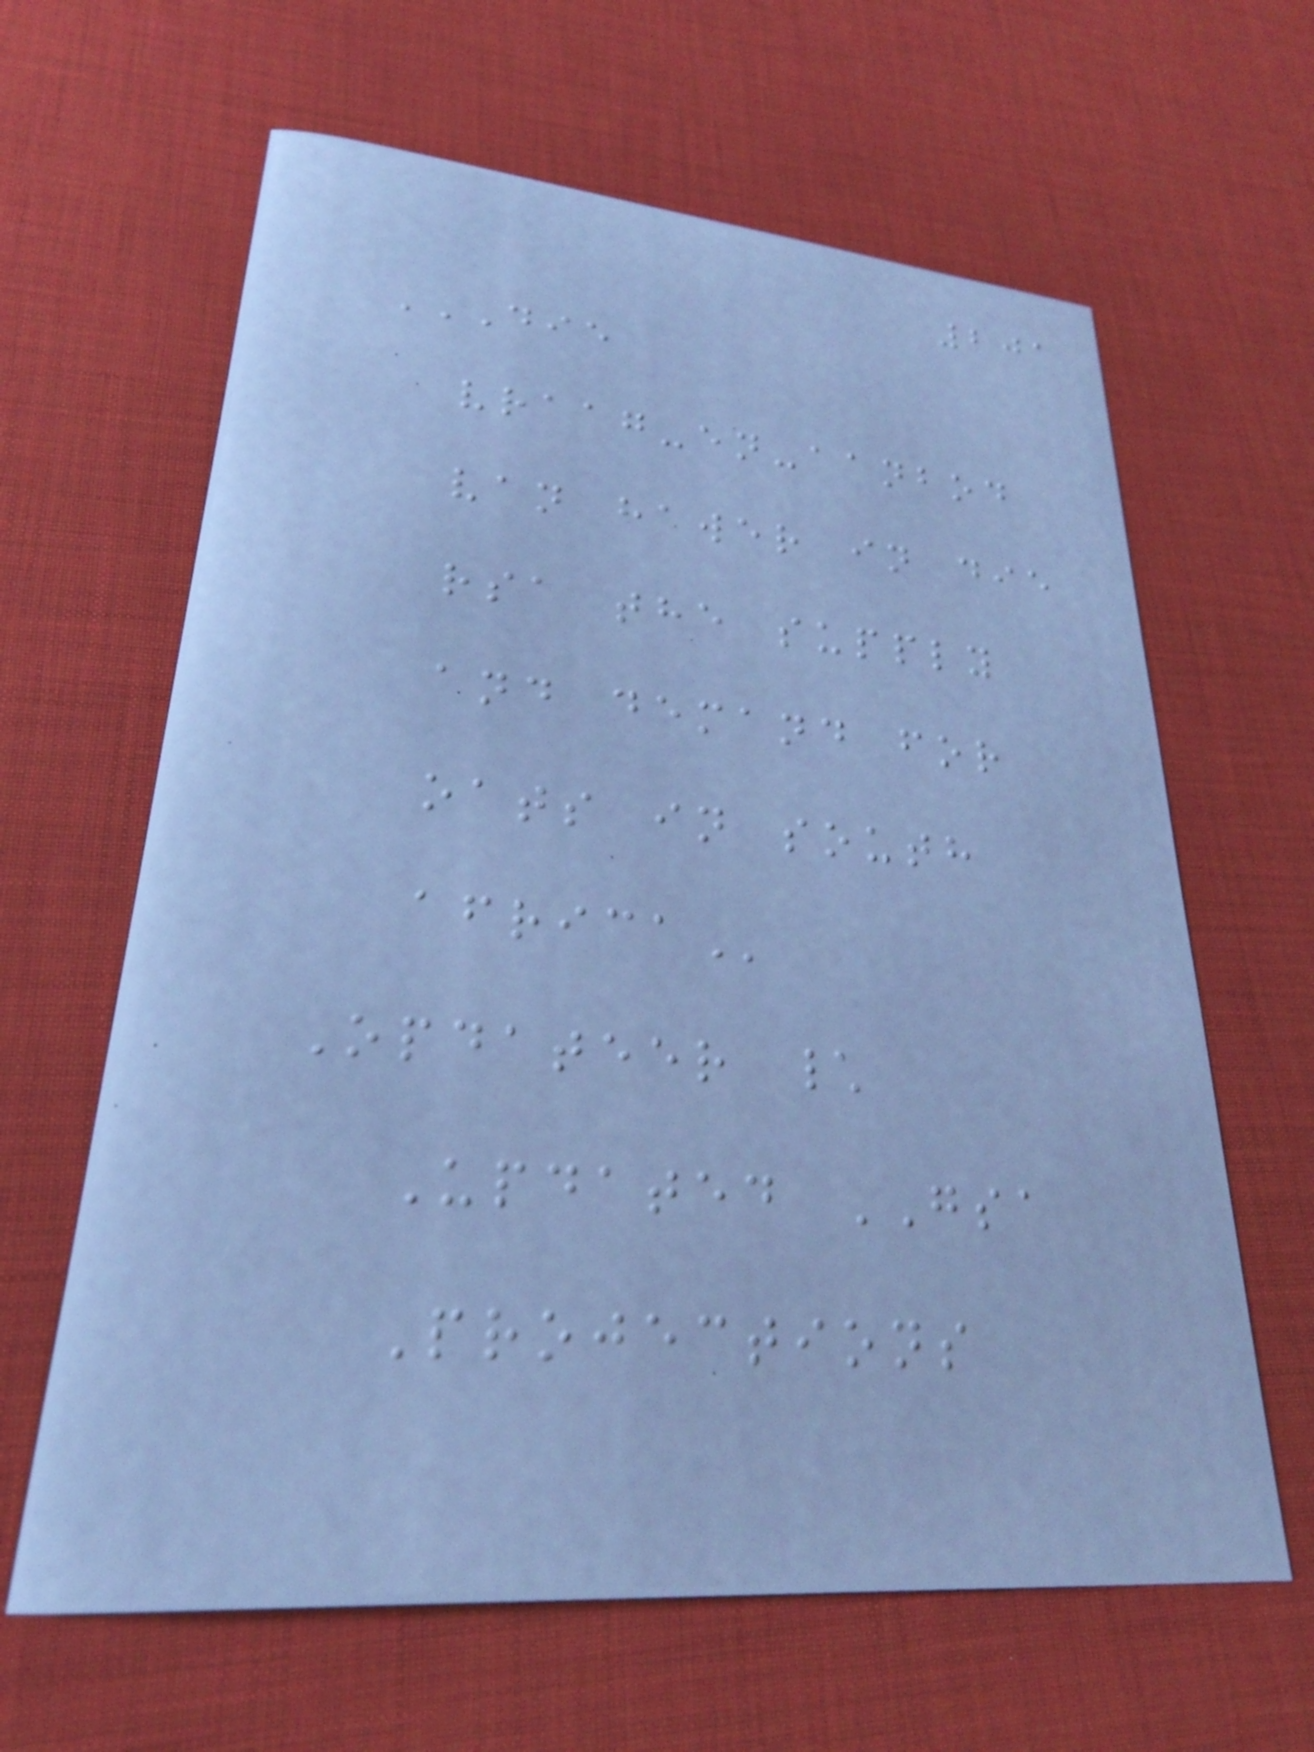201
DIE
VRAAG-EN-AANBOD
VAN HAWER IN DIE
RSA THE SUPPLY
AND DEMAND FOR
OATS IN SOUTH
AFRICA
Opdateer \
Updated GSA
Projections
